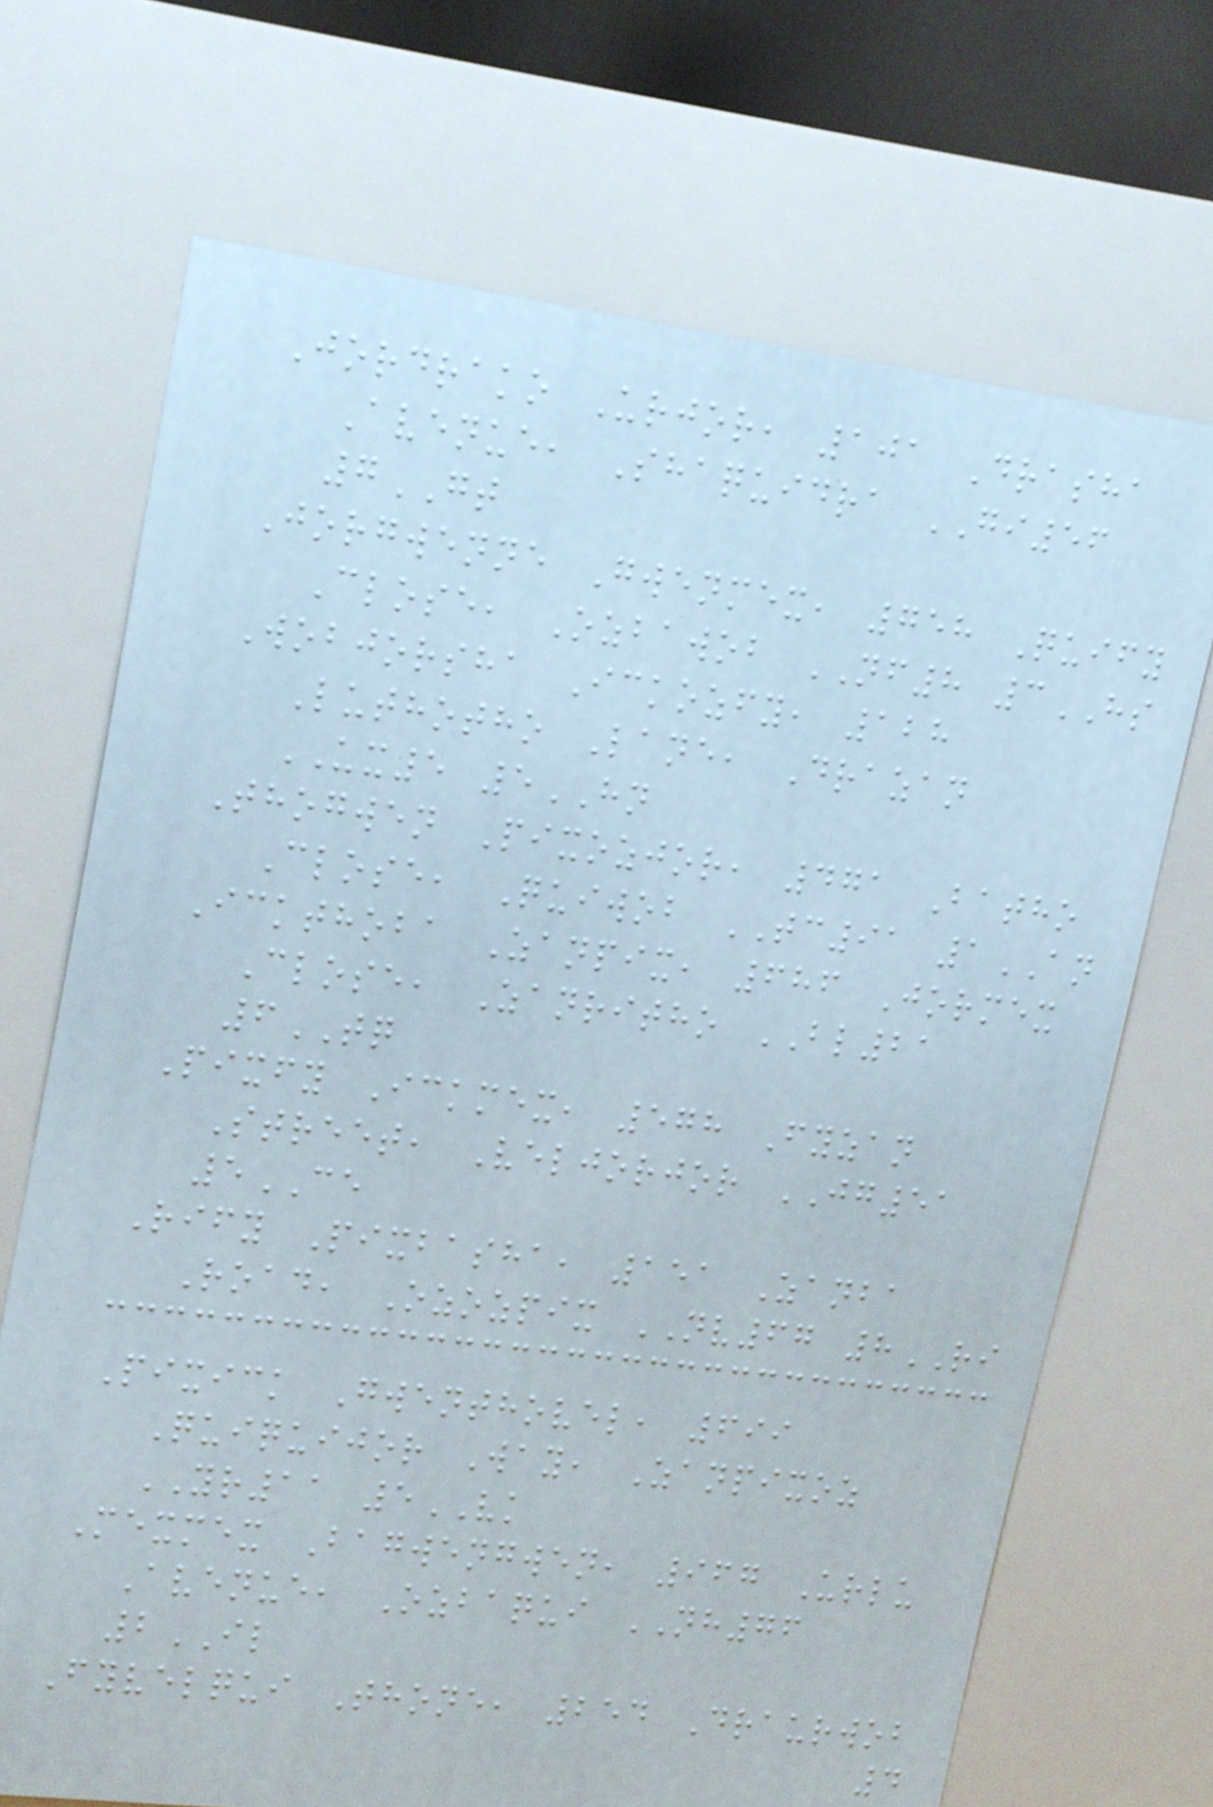Jordrako Urjor, 101 Drasha
Avenue, Shaquidra GI56
7GT
Jorgwenne Gwenmex, 758 Quify
Close, Ozbawob NF8 3HS
Wobjorsha Ickozfy, 128
Luthotho Lane, Drazan
UX5 5HN
Thogwen Pixozjor, 471 Batho
Close, Quiwob TC91 1AN
Ickthoba Zanpix, 686 Jormex
Close, Zanritho BL21
6TQ
Pixfy Ickmex, 578 Fyzan
Street, Veljorjor JG51
5CE
Rify Pixbasha, 151 Zanba
Road, Ozozpix NV67 8RI
Pixick Gwenthovel, 699
Quiquijor Way, Zanpixoz
YR11 5VK
Mexmex Bagwengwen, 967 Urlu
Avenue, Ozbaqui NH76
2IL
Fyvelqui Thone, 254 Draurwob
4
